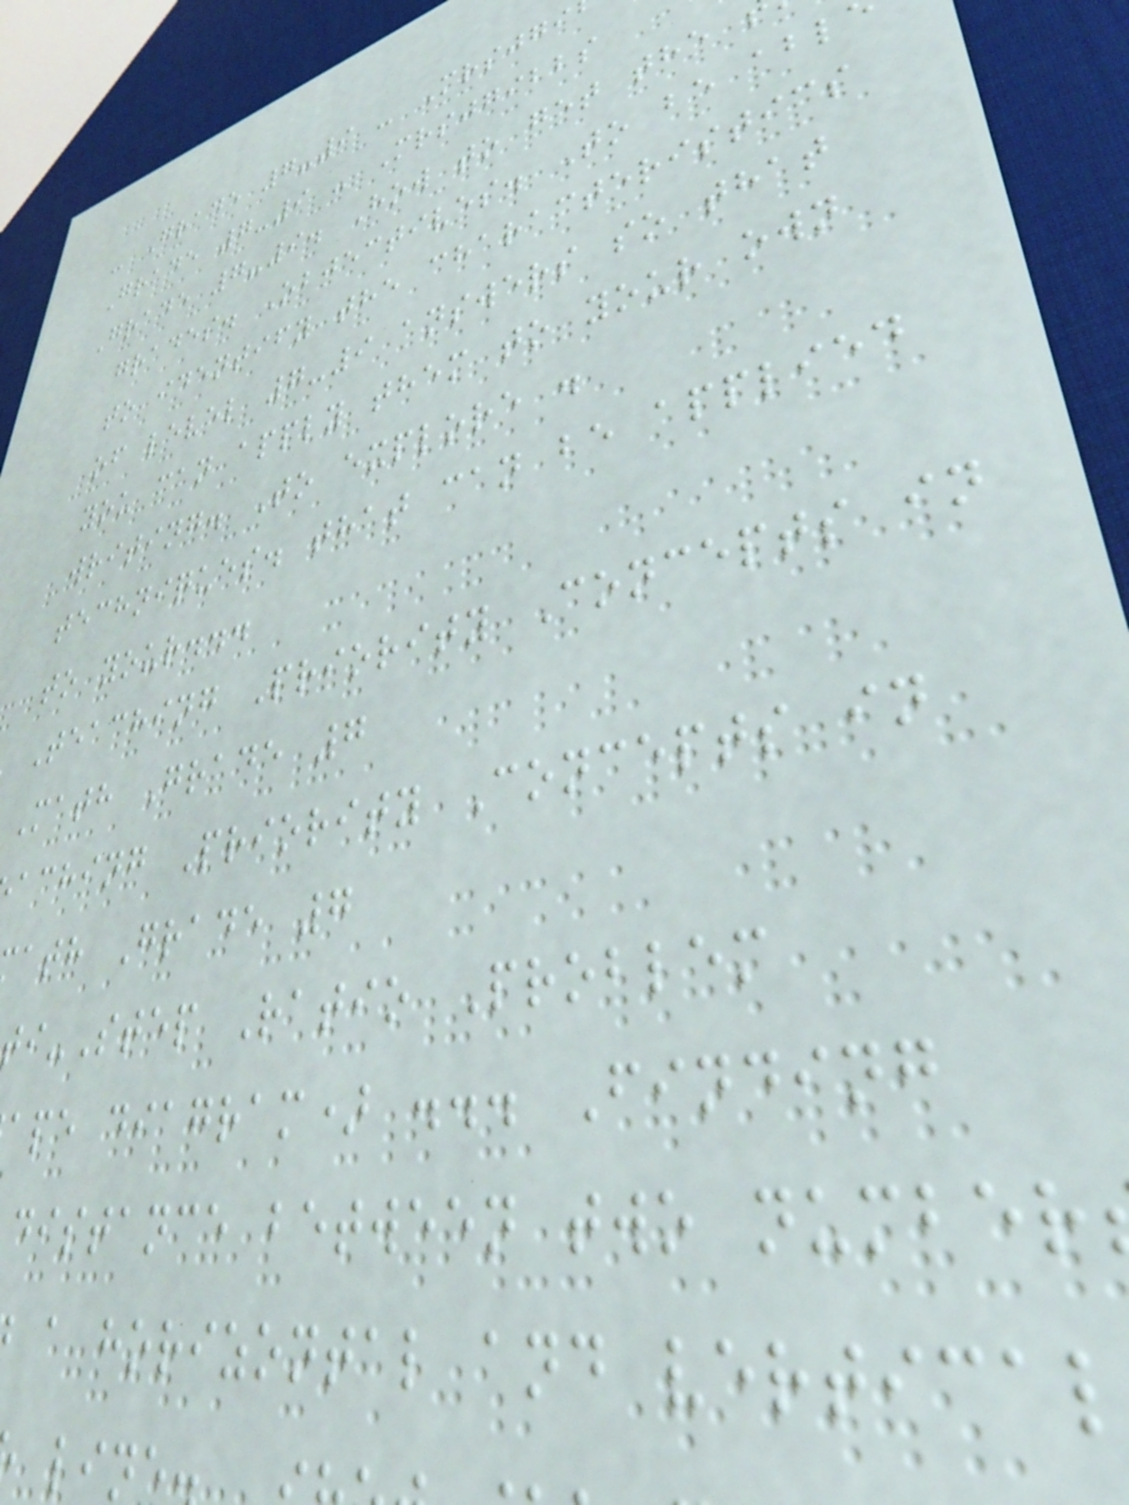- Grade 7-9 - Mrsjgi
Grade 7-9 - Mrsjgibbs
Grade 7-9. How to get the
grades. Objectives. To be abl
to identify the characteristics
of level 7-9 answers so that
you can apply them to your own
writing. To explore .
techniques. that can be applied
to your...
Teaching Priority Concepts in
Math Grade 7
aching Priority Concepts in
ath Grade 7
ti-Step Ratio Problem
ape diagram) ... Finding
distance between two number
a horizontal and vertical
